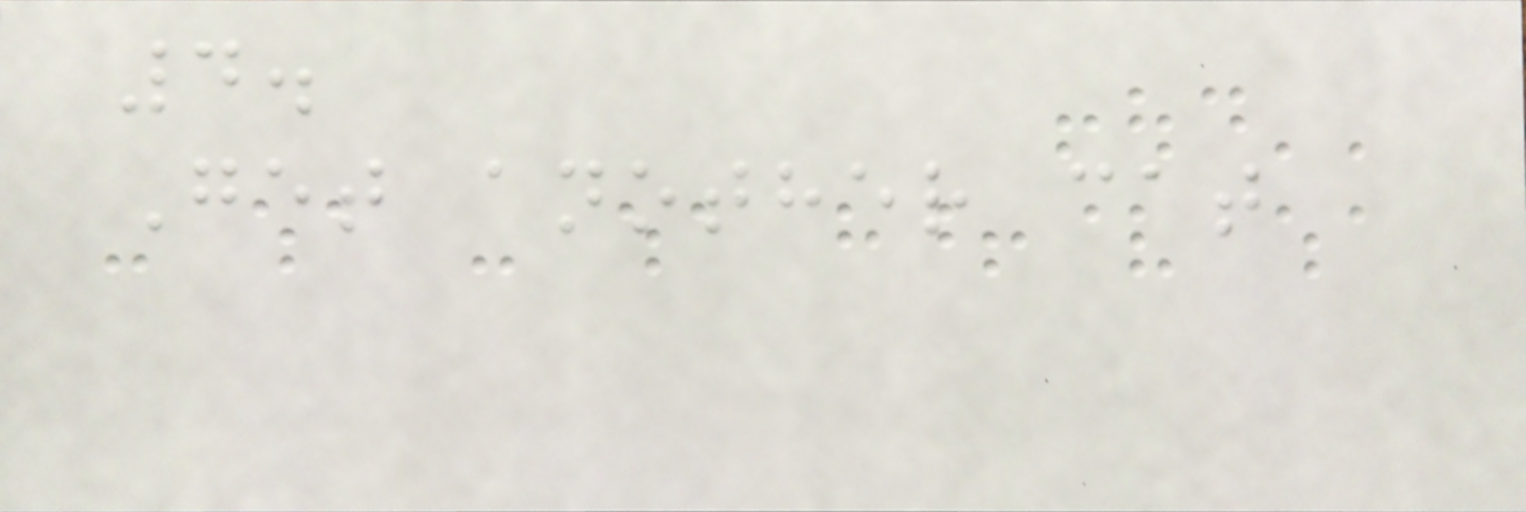4.
Get another cat
